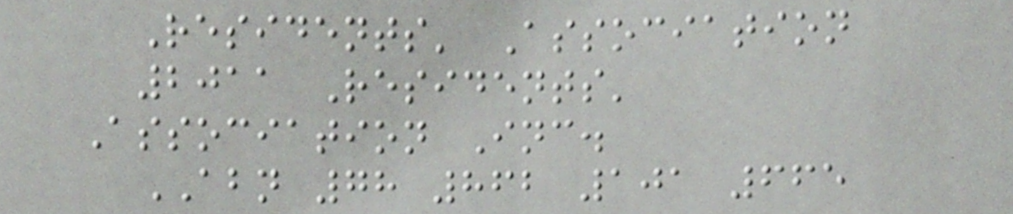Residents' Association
2011 Residents'
Association Inc.
ABN 78 862 101 665
